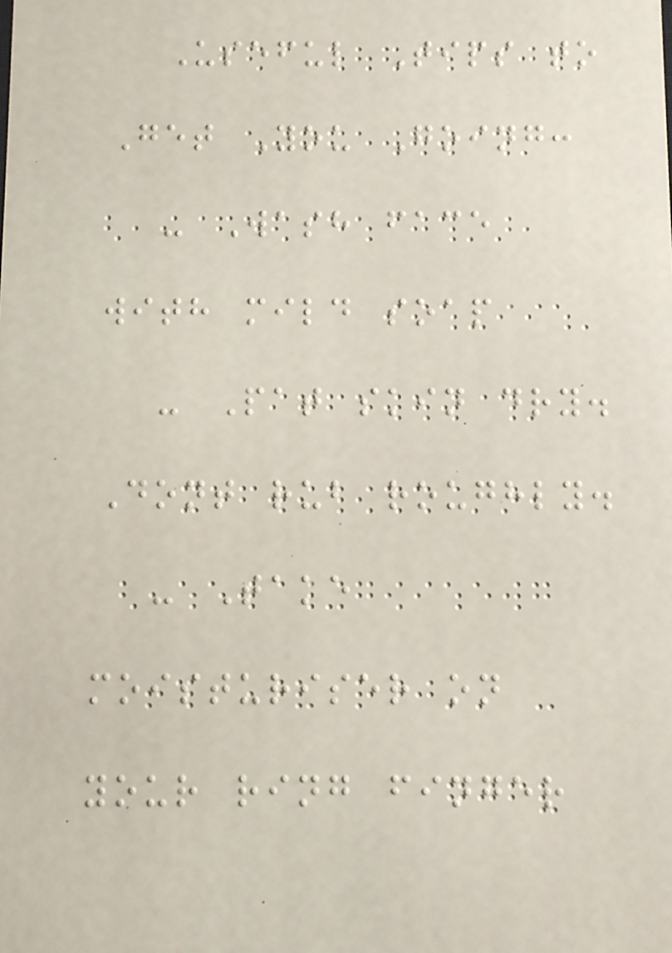Useful Tips to
Get You Going:
- Wash face
with mild soap
- Pat skin dry.
Dont rub roughly.
- Take
moisturiser on
your ring finger
